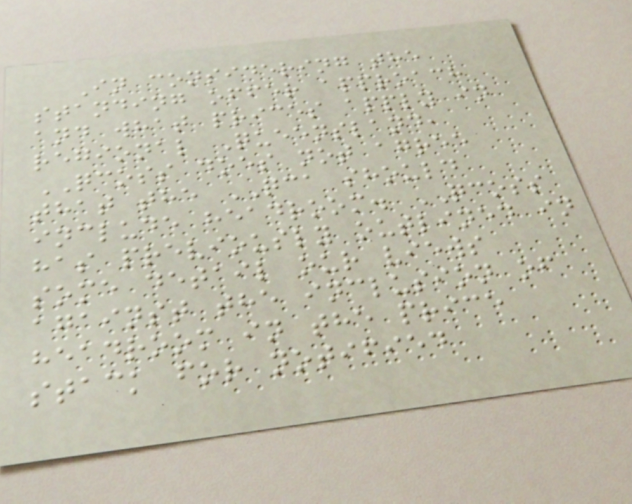In considering the
standing offer approach
and what prices apply in
regional Queensland,
QCOSS does not agree
that the QCA should
include headroom. QCOSS
has previously outlined in
some detail our views
against the inclusion of
headroom in the price
stack for notified
